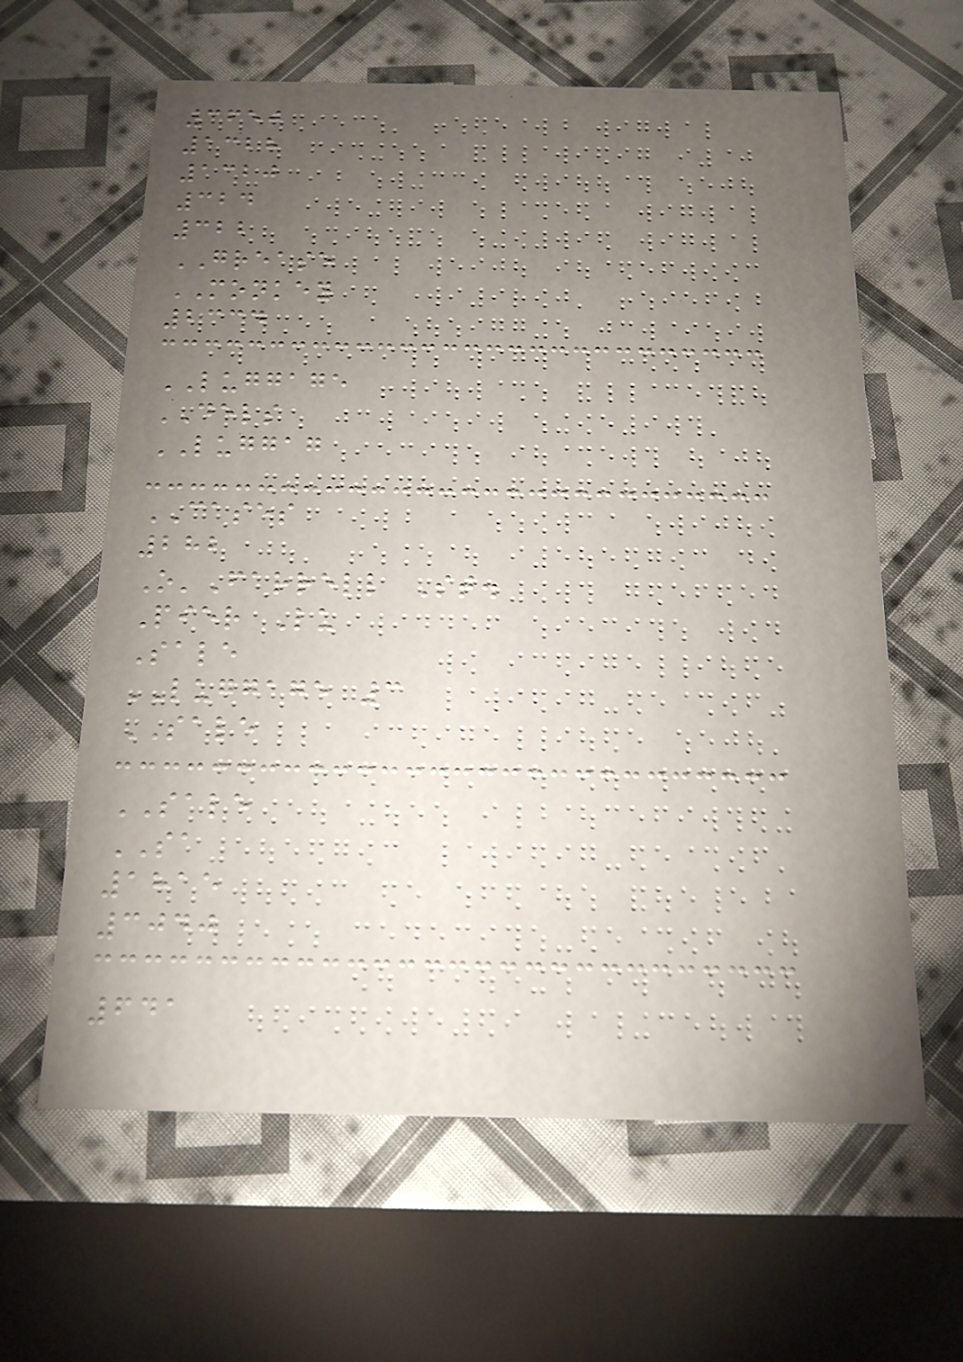3650
1328
1320
324
322
GREASE
MONKEY
2334
LUGGAGE
DELS
LUGGAG
CASES
282
O'Farrell St.
Pier Lu
Sale
LUGGAGE 3
SALE
SALE
SA
1815
3040
641
